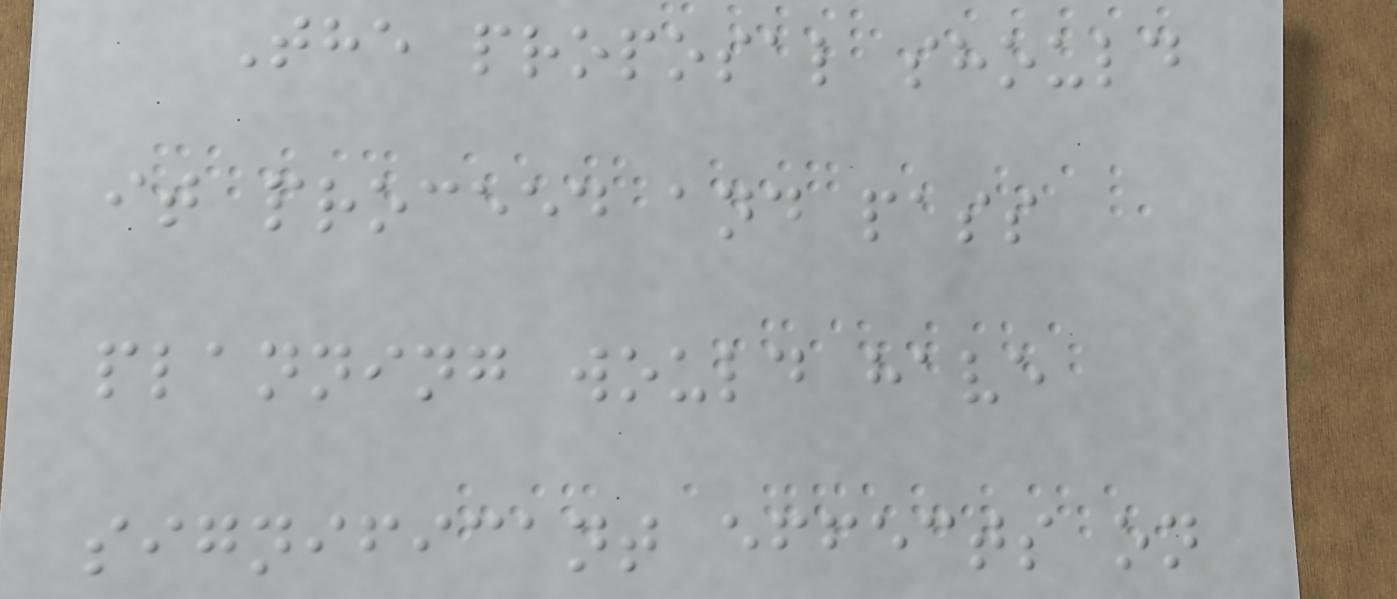The proposal should
it proceed and pass
planning would have
significant effects on
